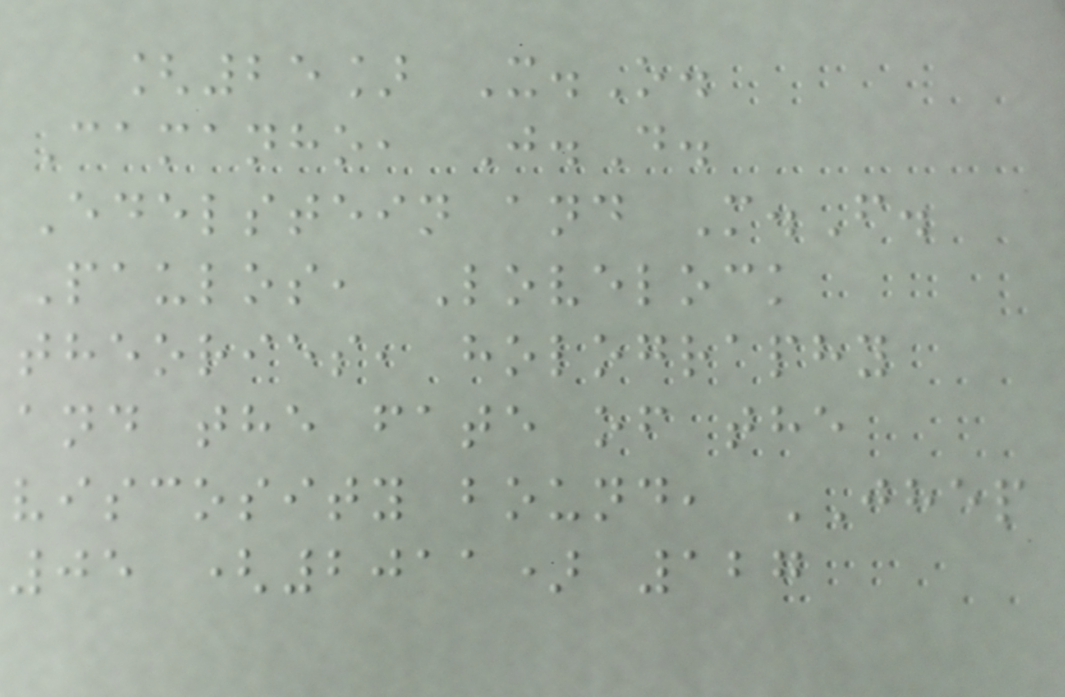[25] X.O.
Camanho, J.D.
Edelstein and M.F.
Paulos, Lovelock
theories, holography
and the fate of the
viscosity bound, JHEP
05 (2011) 127
